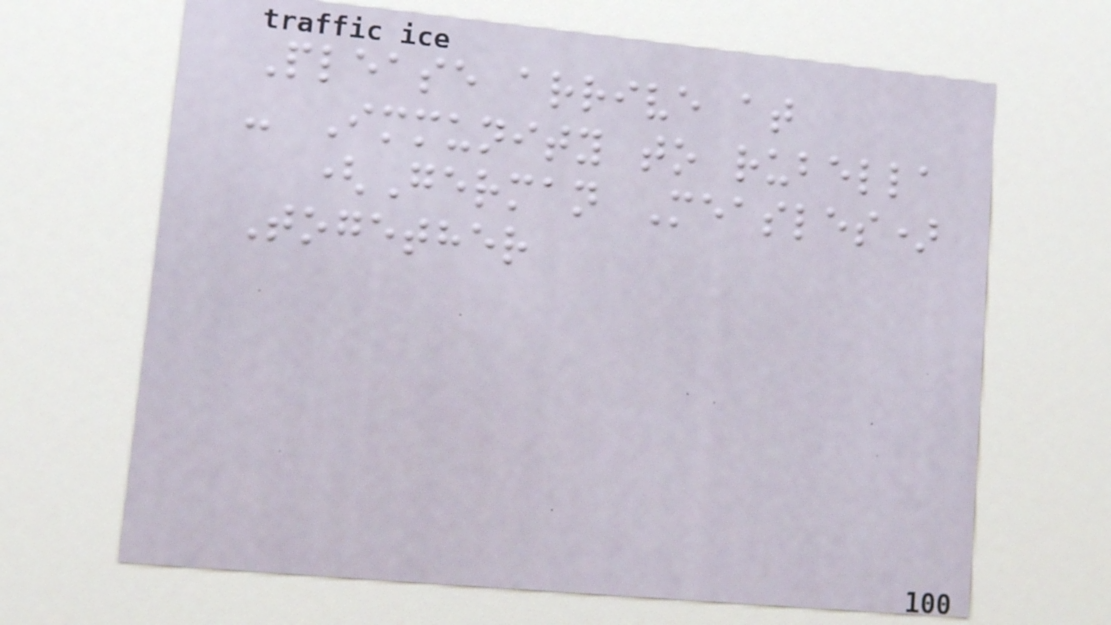Please arrive at
- Immunity to rubella
(German Measles)
Together
